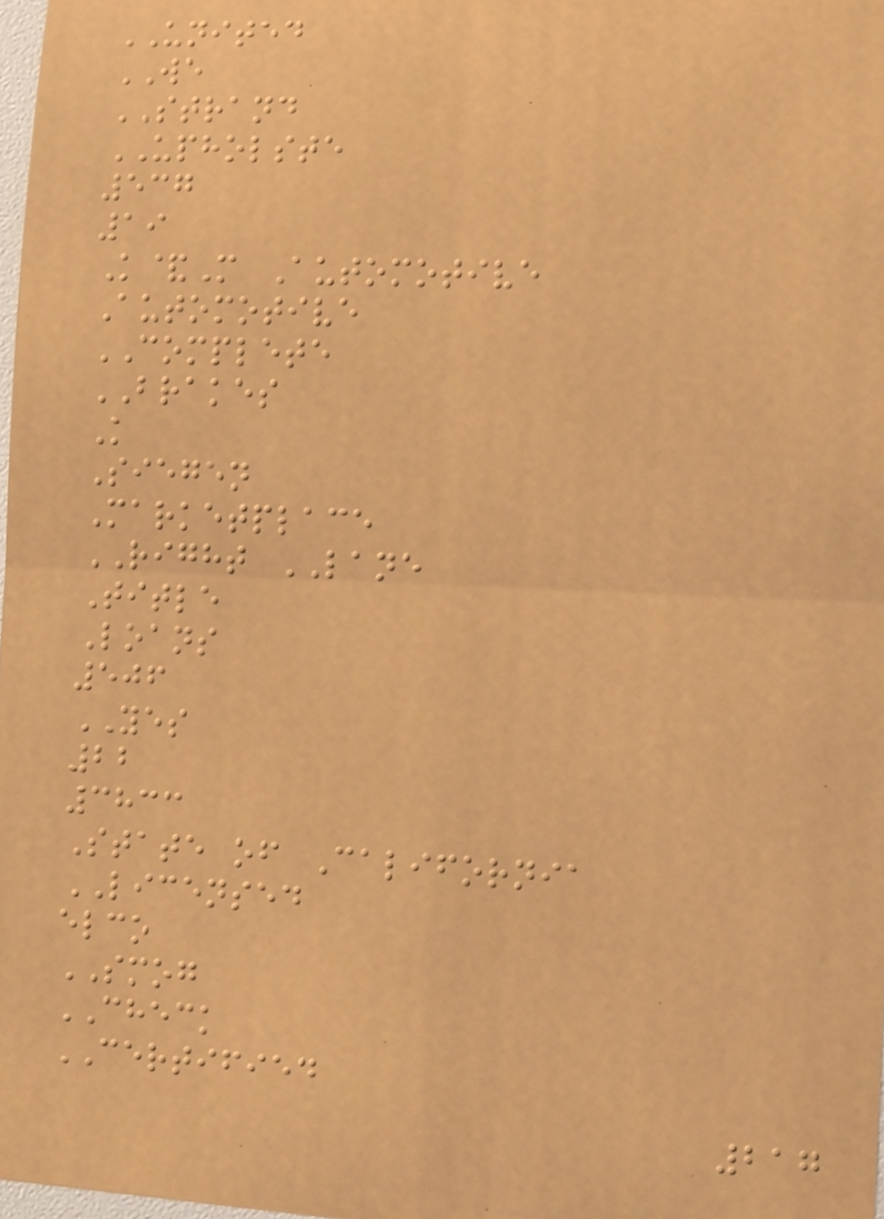UNITED
WE
STRAND
UPHOLSTE
537
19
K&M Automotive
Automotive
COMPLETE
BRAKES
K
Siegen
Marketplace
RIGHT LANE
Title
Loans
506
YES
22
3833
State of California
LICENSED
elco
SMOG
CHECK
CERTIFIED
217
